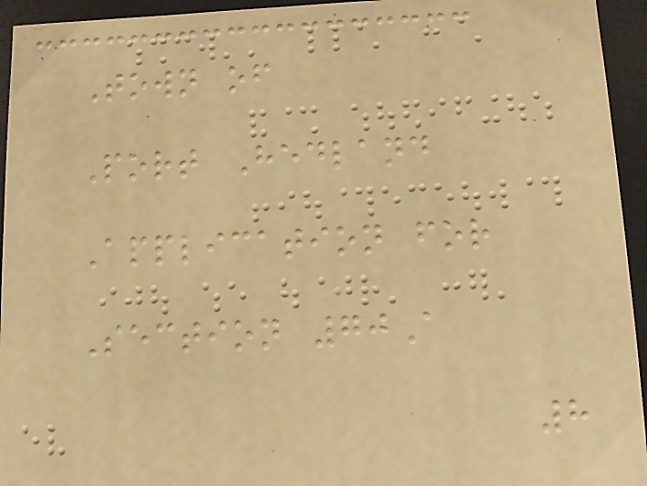Town of
Port Hedland
Application for
Section 70A
8
